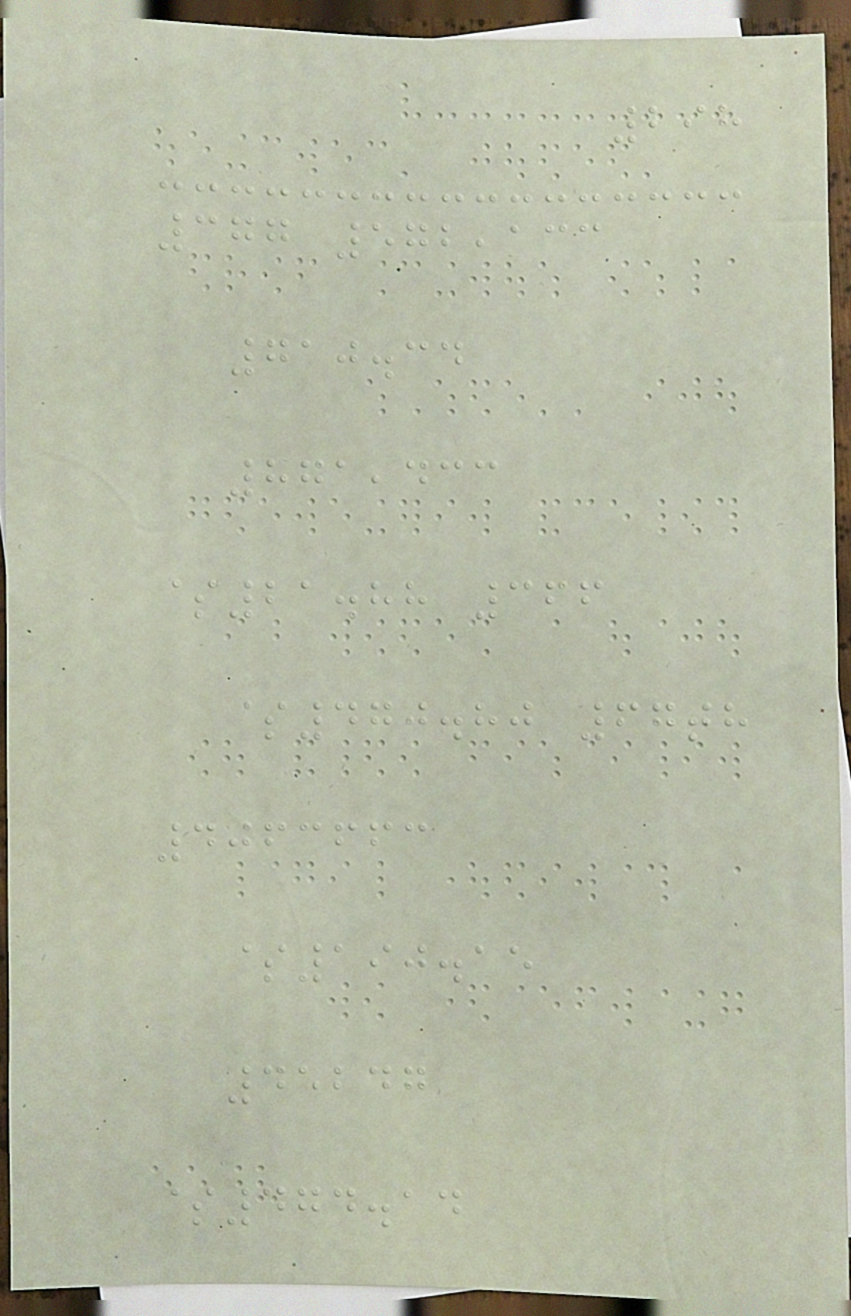298
377 572,133
710.34
871,433
$21.88 366
$470.80 67th
4063663
$190.15
45247
$474.14
